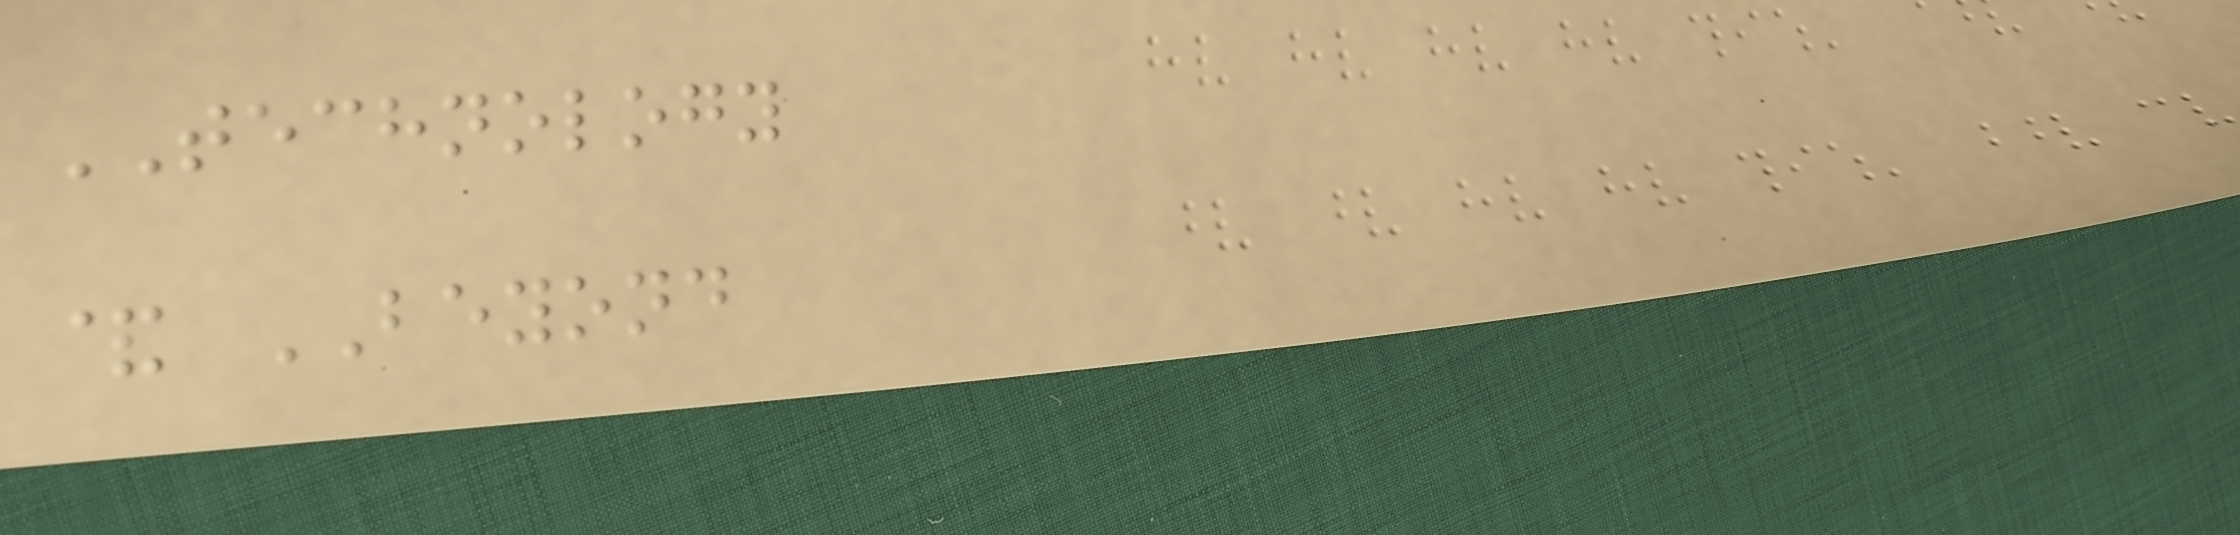TECHNOLOGY
& BEYOND
